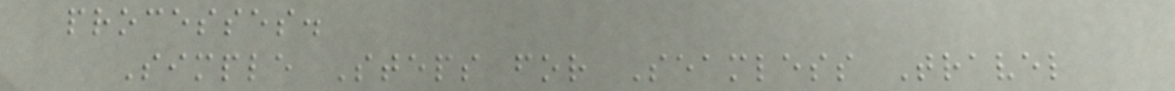processes.
Simple Steps for Seamless Travel
